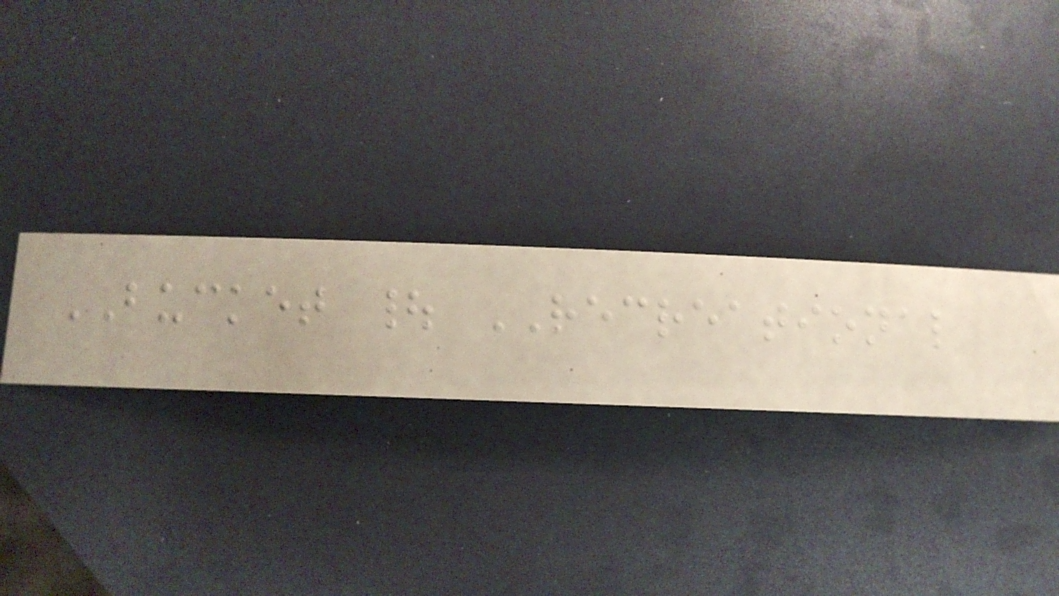BUCKET | RECREATIONAL
